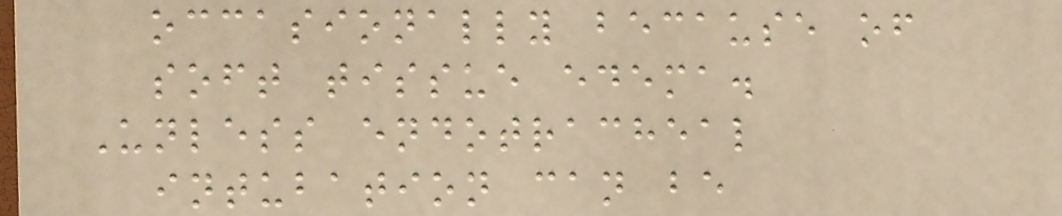occasionally because of
soft tissue edema.
Unless endotracheal
intubation can be
